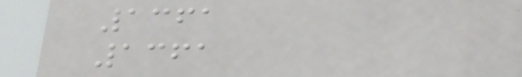1361
1361
